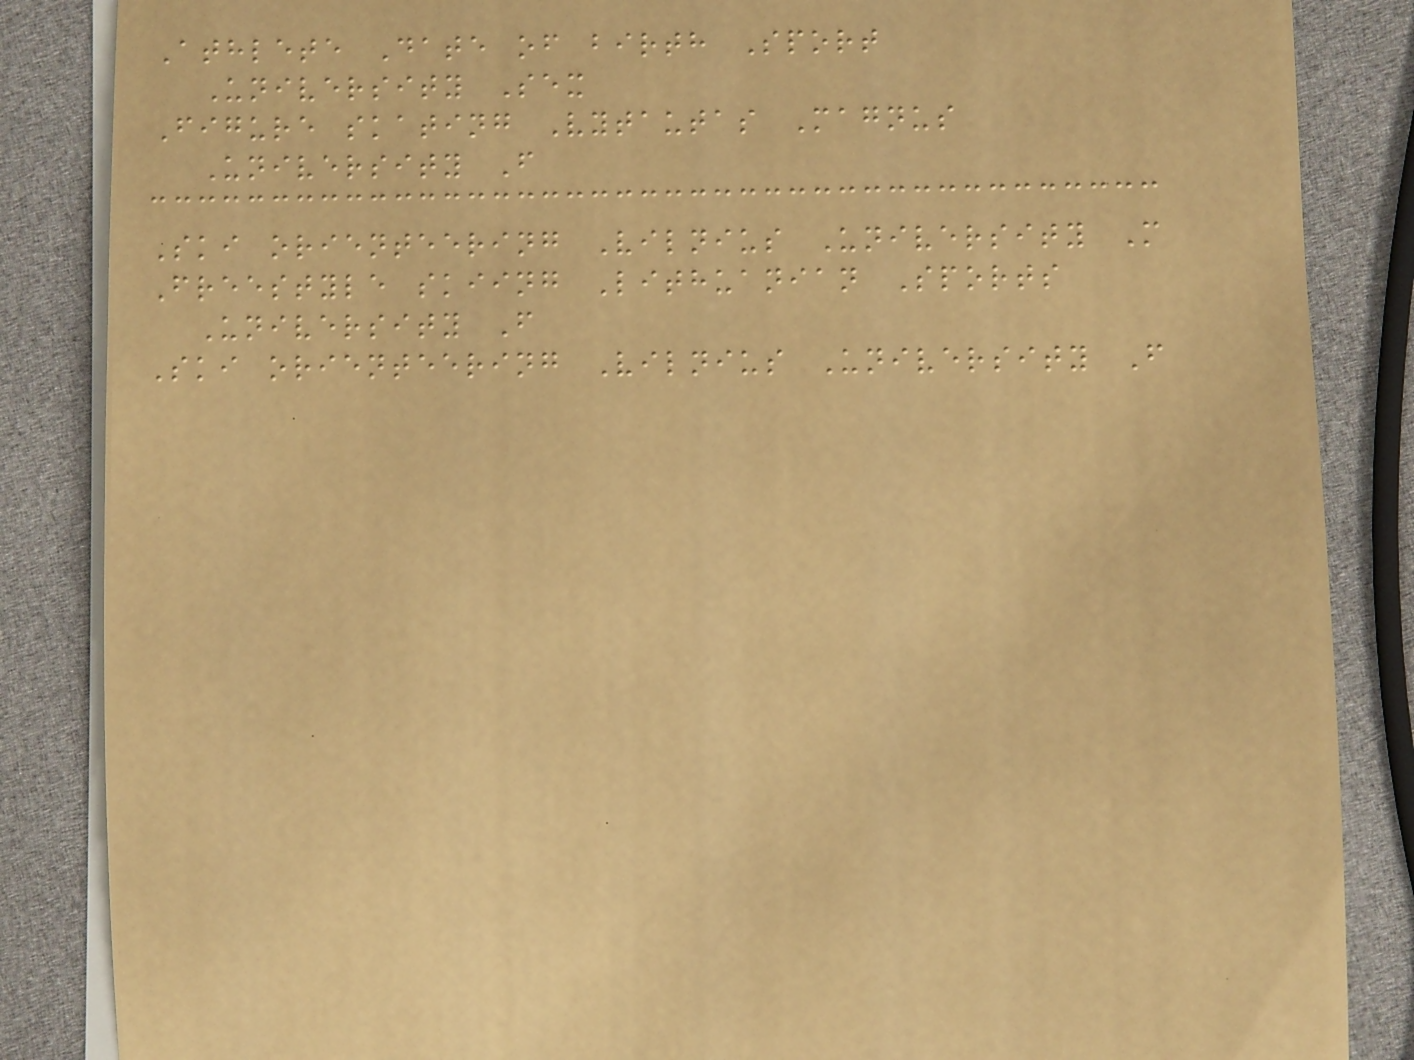Athlete Date of birth Sport
University Sex
Figure skating Vytautas Magnus
University F
Ski orienteering Vilnius University M
Freestyle skiing Lithuanian Sports
University F
Ski orienteering Vilnius University F
